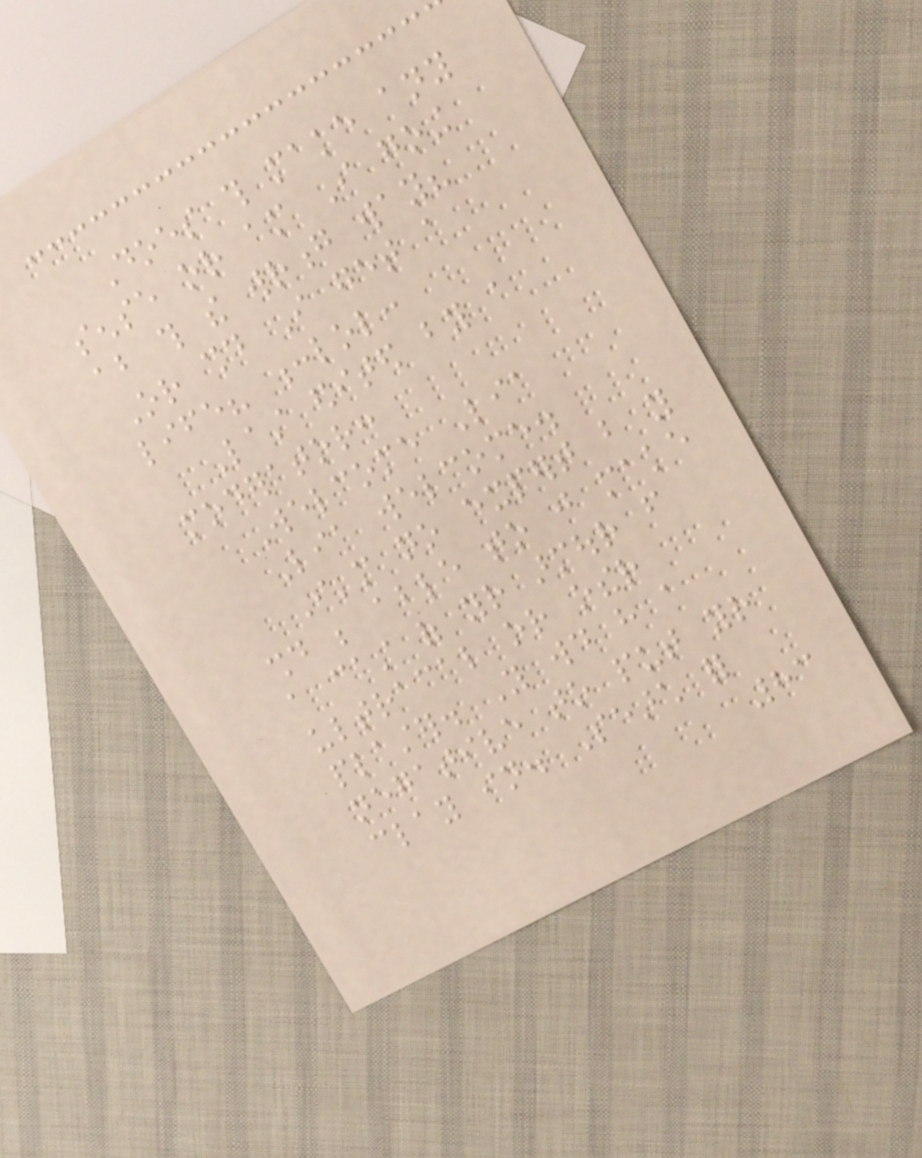Does this make any
sense or am I going
about this the wrong way?
Or should I get a
life? :lol:
Last edited by a
moderator:
Welcome Lia
Lia welcome.
I'm no expert but you
should be able to just make
a cast of your armour from
ultracal or other
plaster. You would have a
negative to put your
clay in. Search for
83
